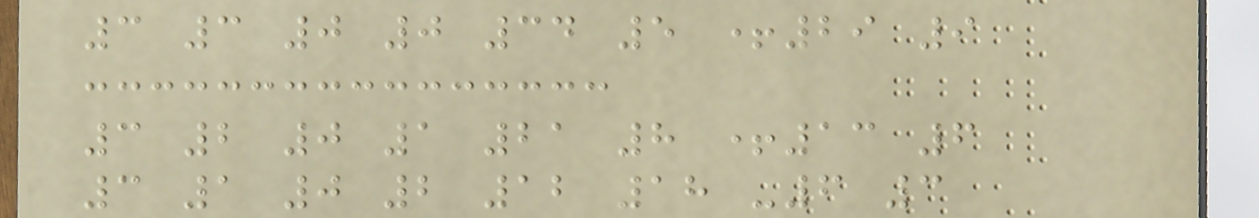3 3 0 0 34 5 +29 9
3 2 0 1 21 8 +13 6
3 1 0 2 12 18 -6 3
